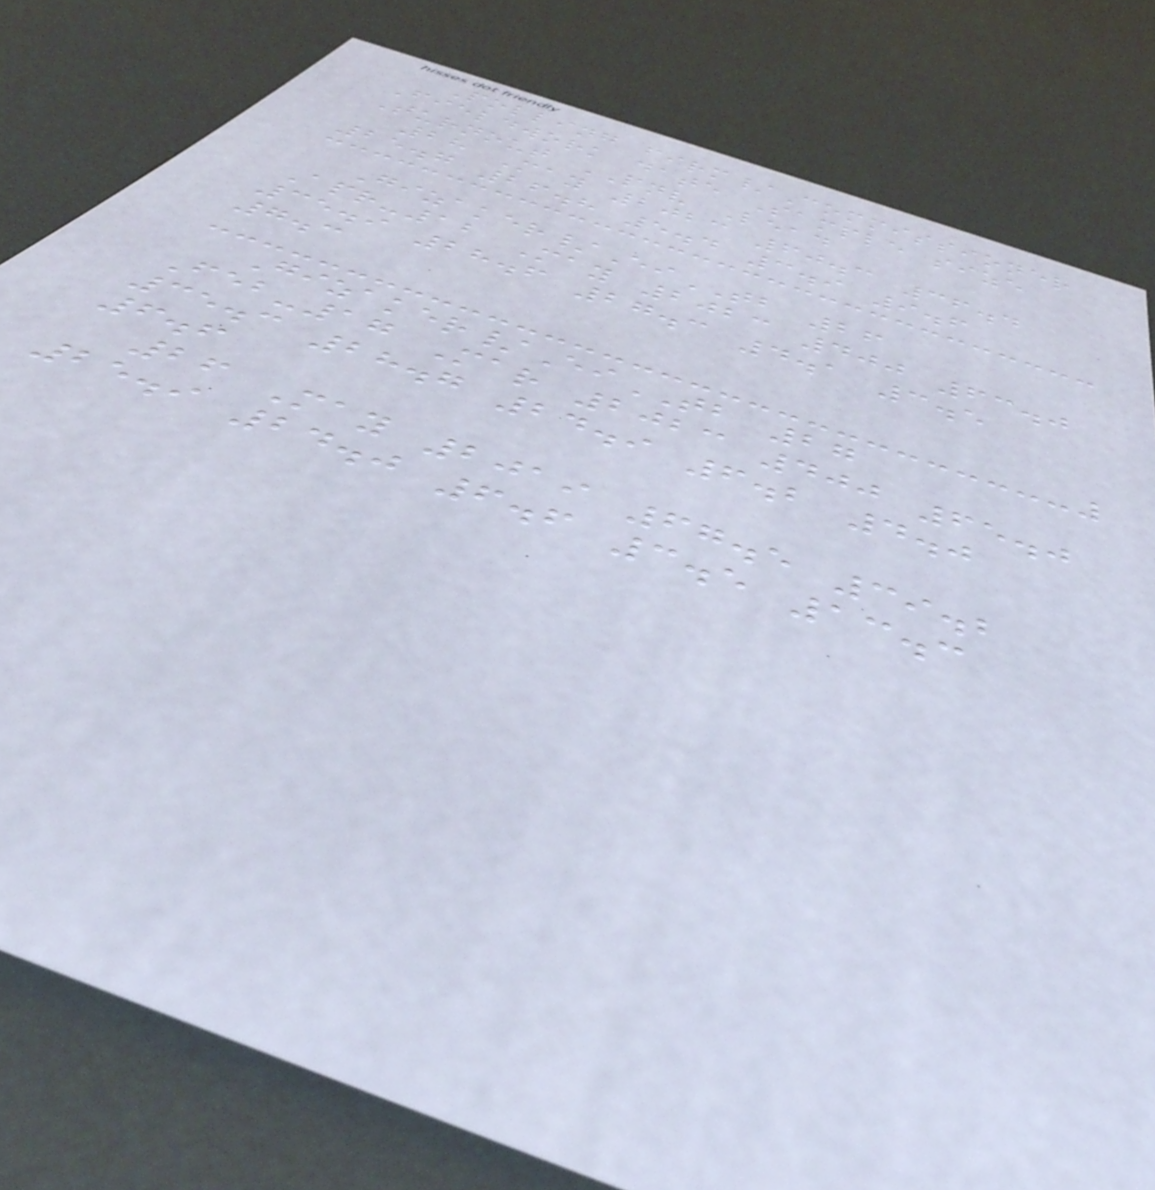Polling firm/Commissioner
Fieldwork date Sample size
Turnout PNV Lead
28 May 2023 60.3 36.4
25.7 26.8 5.4 3.9 9.6
Gizaker/EiTB 26
Apr-12 May 2023 400 63.0
35.9 28.6 27.3 4.1 3.5
7.3
Gizaker/EiTB 27
Feb-17 Mar 2023 400 65.0
35.3 28.7 24.9 6.2 4.0
6.6
26 May 2019 67.5 39.2
25.9 24.0 6.6 3.5 13.3
